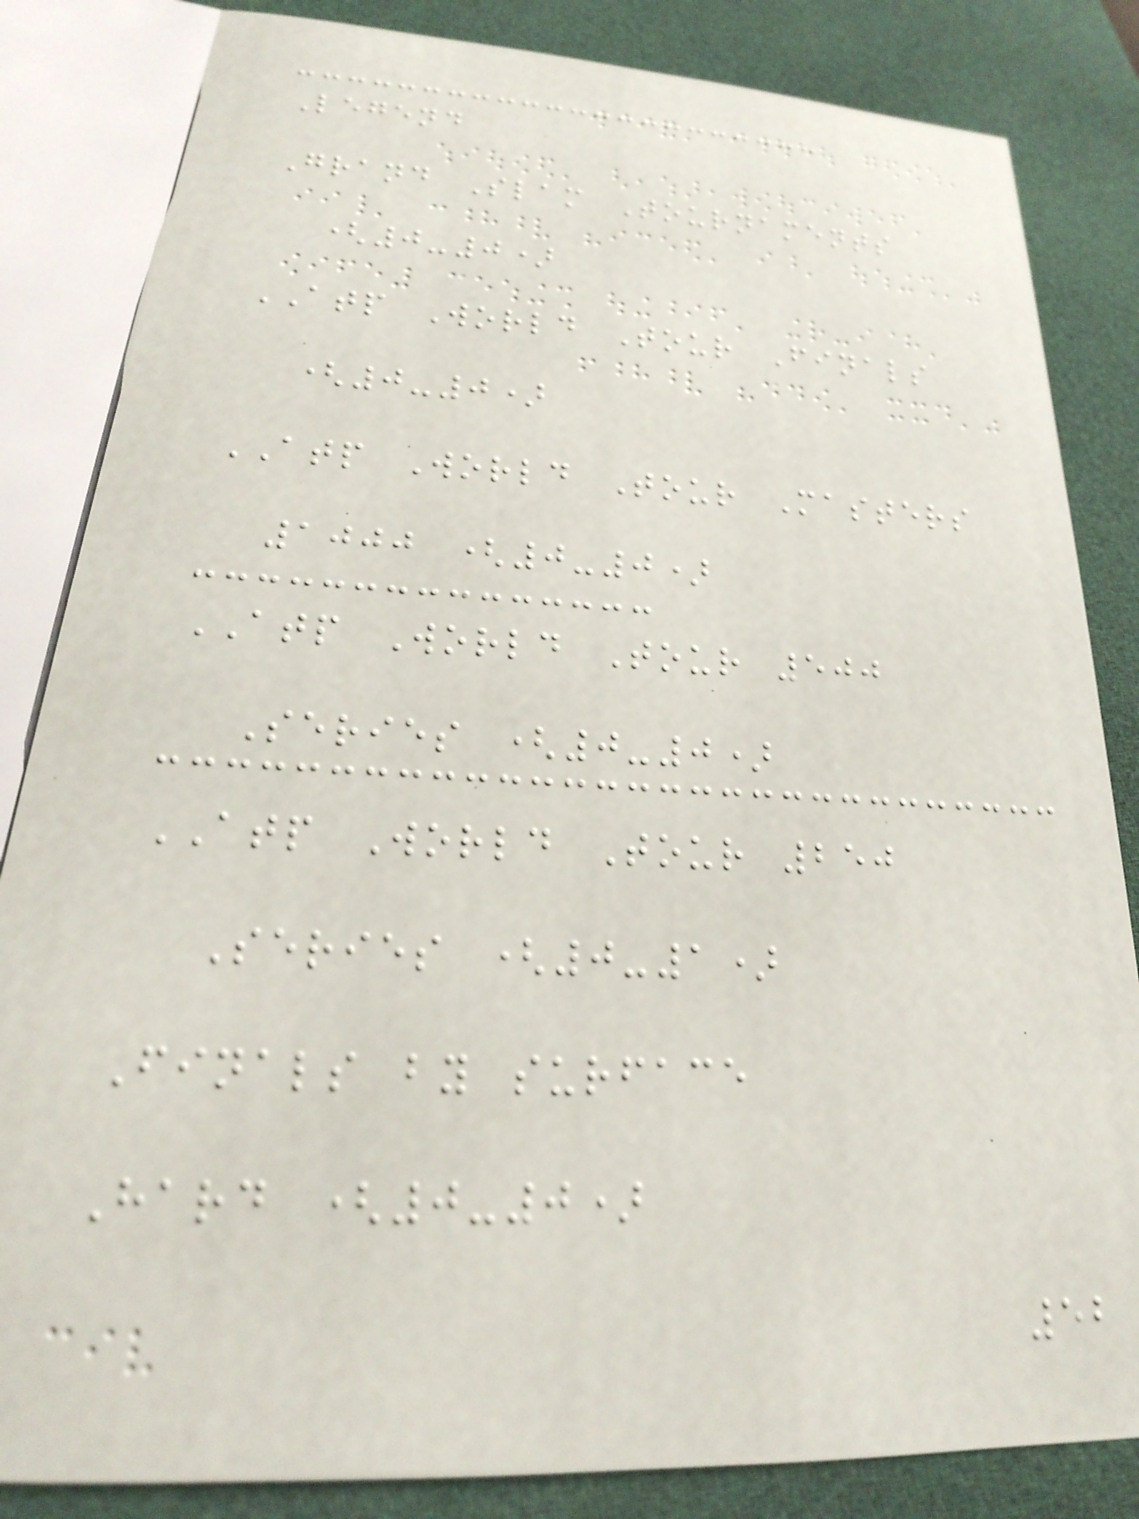Legend
Grand Slam Tournaments
(0-0)
ATP World Tour Finals
(0-0)
ATP World Tour Masters
1000 (0-0)
ATP World Tour 500
Series (0-0)
ATP World Tour 250
Series (0-1)
Finals by surface
Hard (0-0)
52
